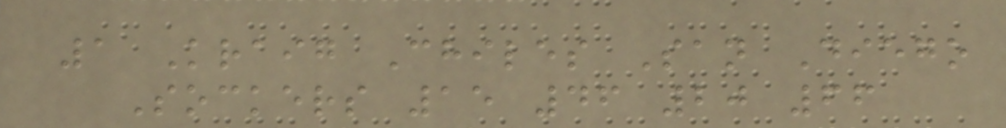1 Kraig Chiles San Diego
Sockers 15 46 20 66
